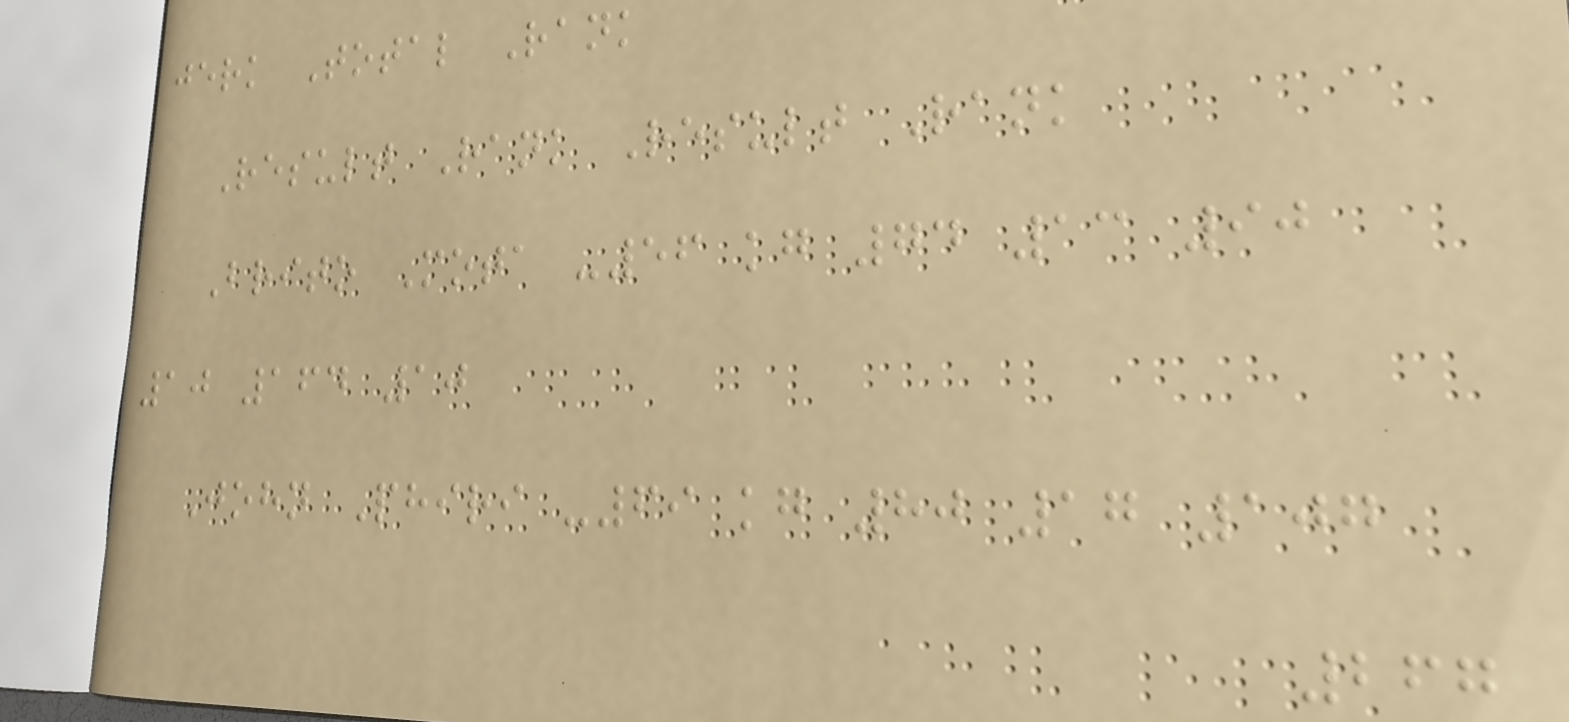jerk Total Rank
Result Rank Result Rank
Brito Mota -56 kg 74 13 90
10 164 10
John Phiri -69 kg 80 17 107
267
